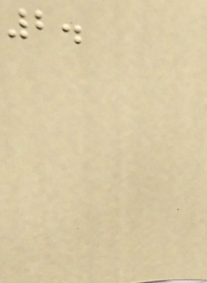2.
